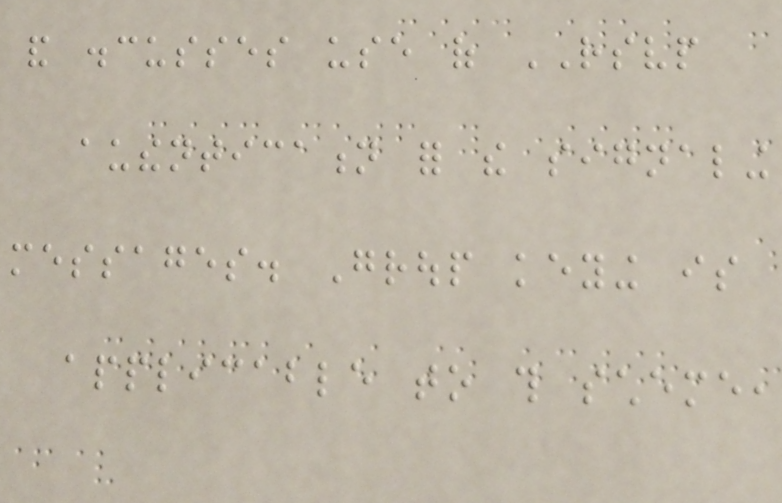and discusses use of RSVP
authentication for the signaling
messages. Group keying is
applicable to this scheme,
